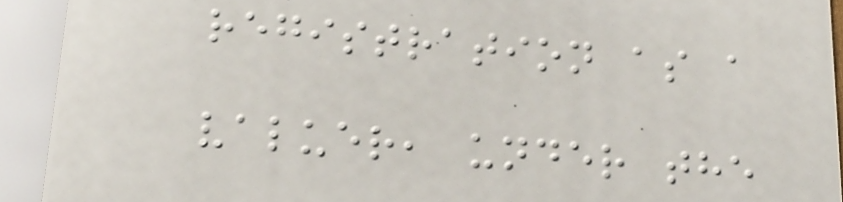registration as a
valuer, under the
